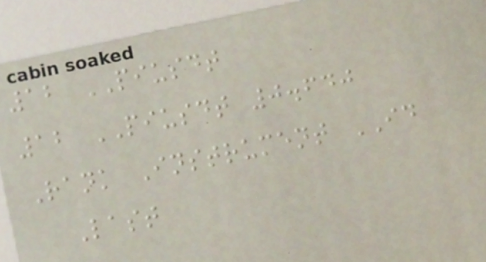12 PIUSDT
12 PIUSDT 0.640
Rank Instrument ID
Last
